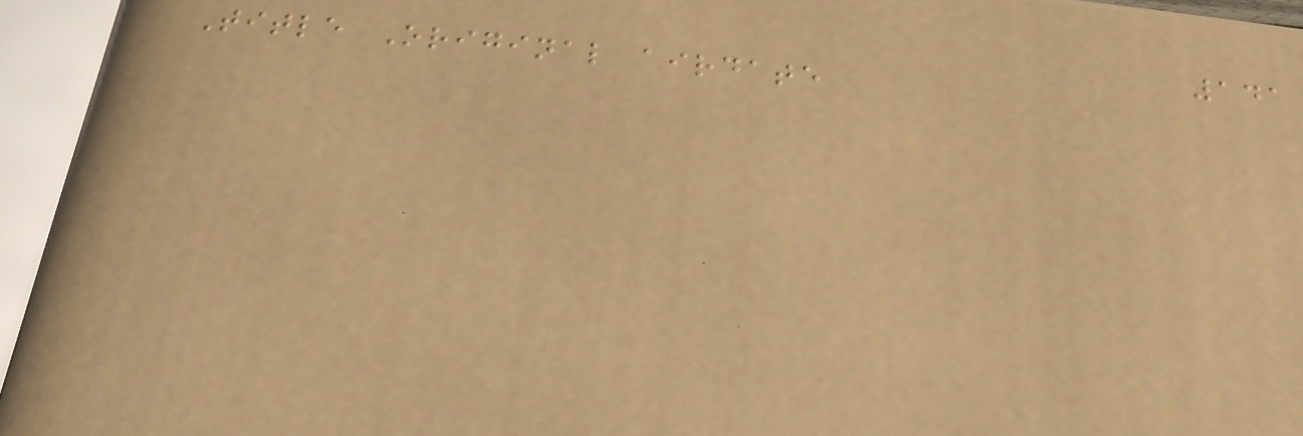141
Title Original airdate
